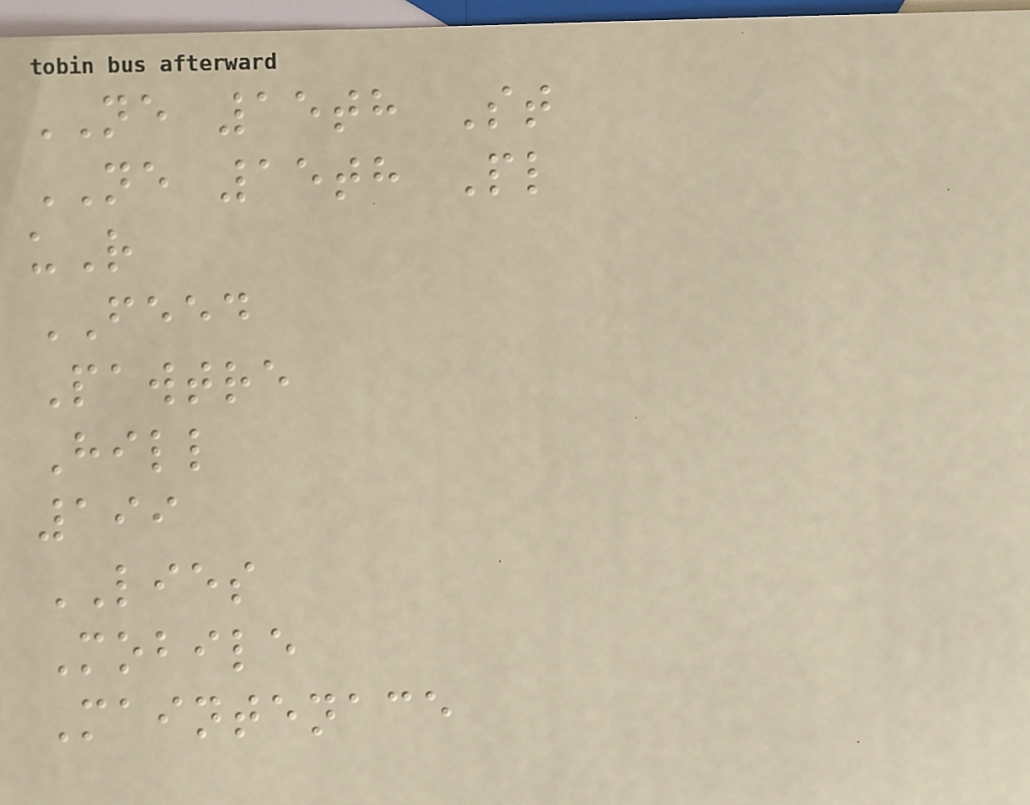NE 15th St
NE 15th Pl
uR
FEED
Pawtre
Hill
199
LIES
Mobile
Maintenace
